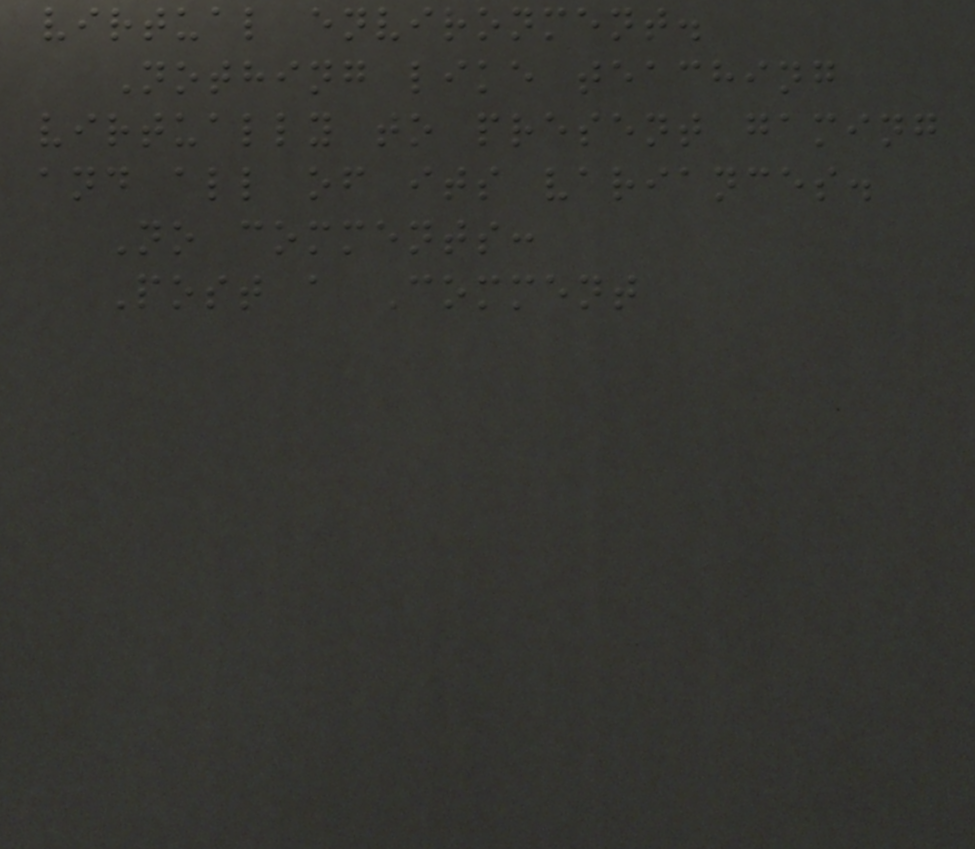virtual environment.
Nothing like teaching
virtually to present gaming
and all of its variances.
No comments:
Post a Comment
